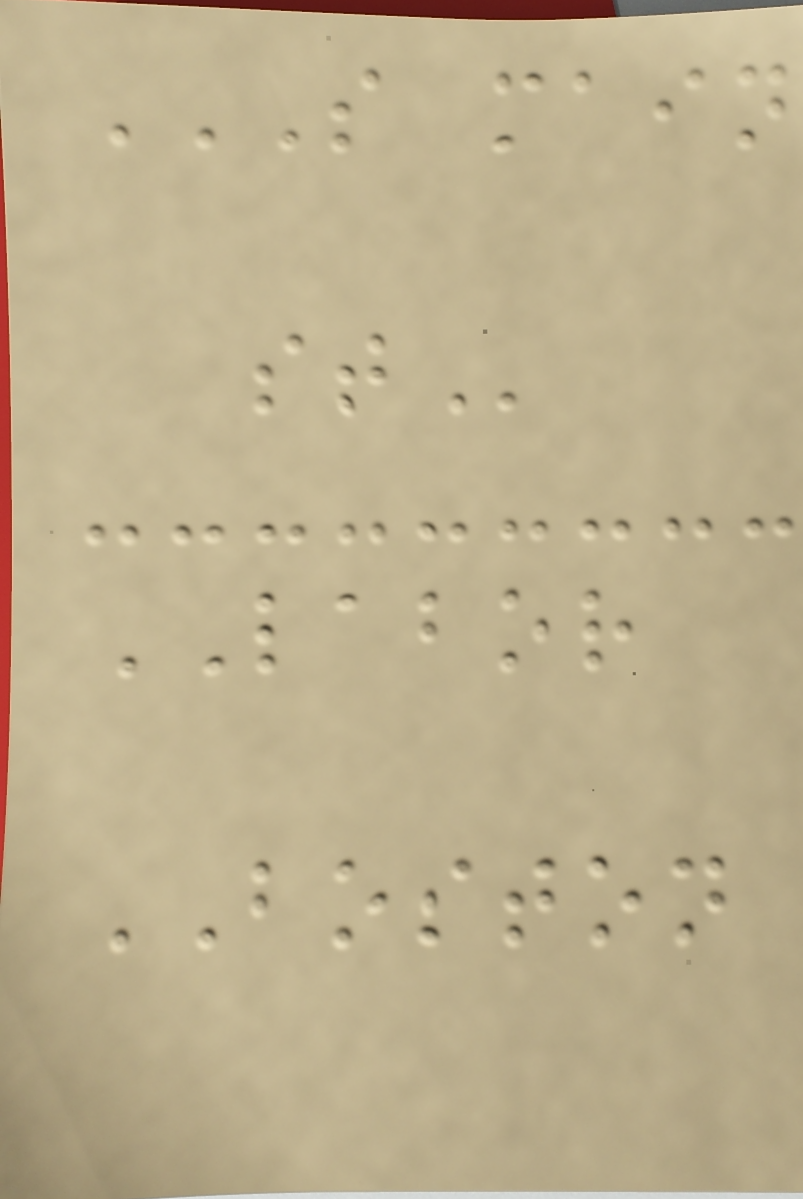S MAIN
ST
LABOR
BOSTON
